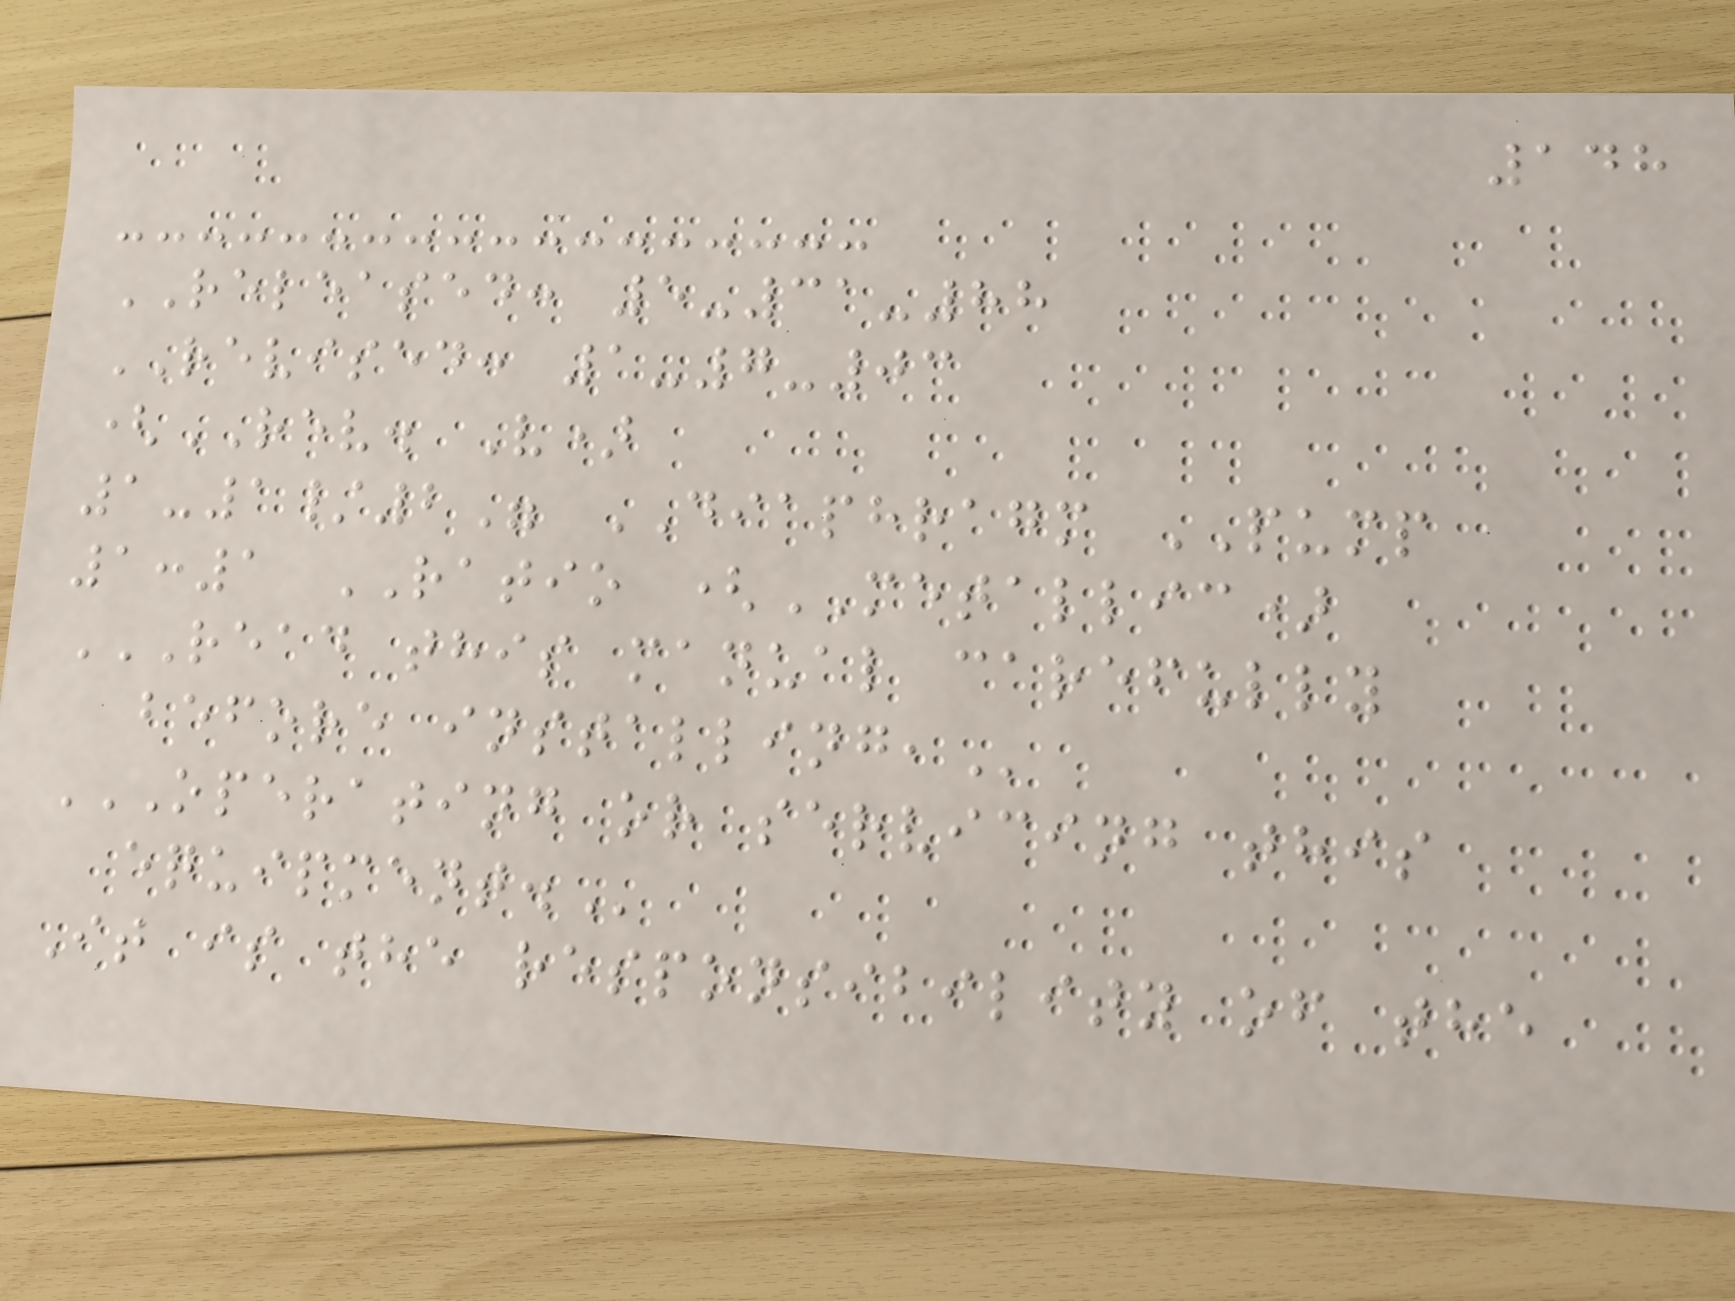148
RELEASED: 5-31-88
REVISED: 1-7-03
(REV. V)
1-1/2" DIAPHRAGM PUMP
1:1 RATIO (METALLIC)
READ THIS MANUAL CAREFULLY
BEFORE INSTALLING,
OPERATING OR SERVICING THIS
EQUIPMENT.
It is the responsibility of the
